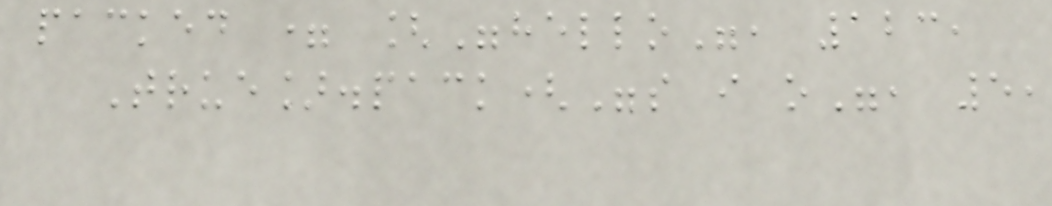packed = ["hello", 123,
True].pack("s i o", 5,
